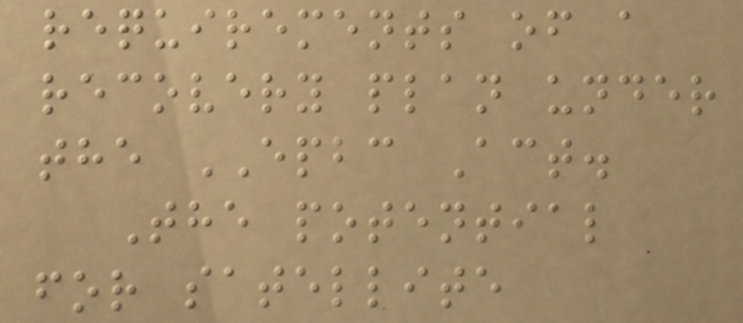requirements of a
recovery plan under
the EPBC Act.
The potential
for satellite
